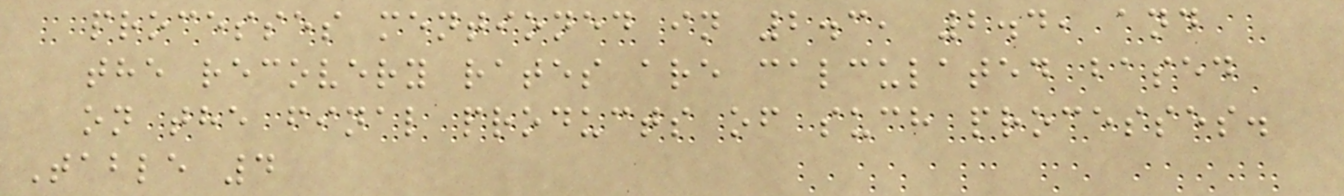processes mentioned in 2.3, 2.4, and
the recovery rates are calculated based
on the final products of such processes.
Table 4
